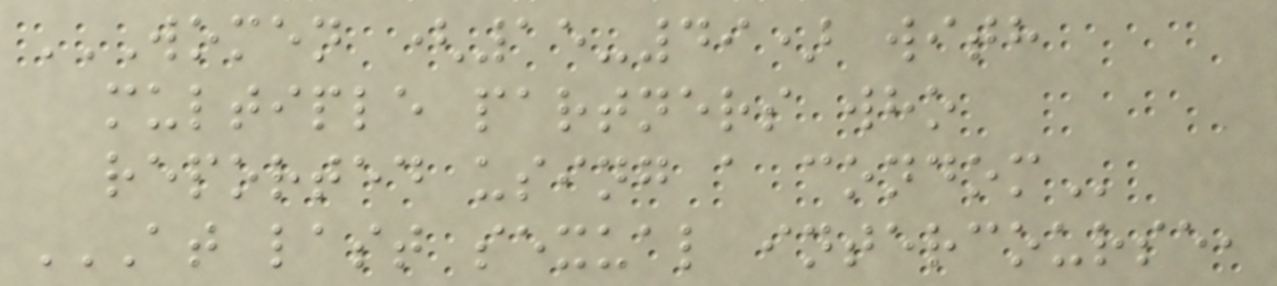WOMEN (15-49) WITH
MULTIPLE PARTNERS WHO
REPORTED USING A CONDOM
AT LAST SEXUAL INTERCOURSE,
